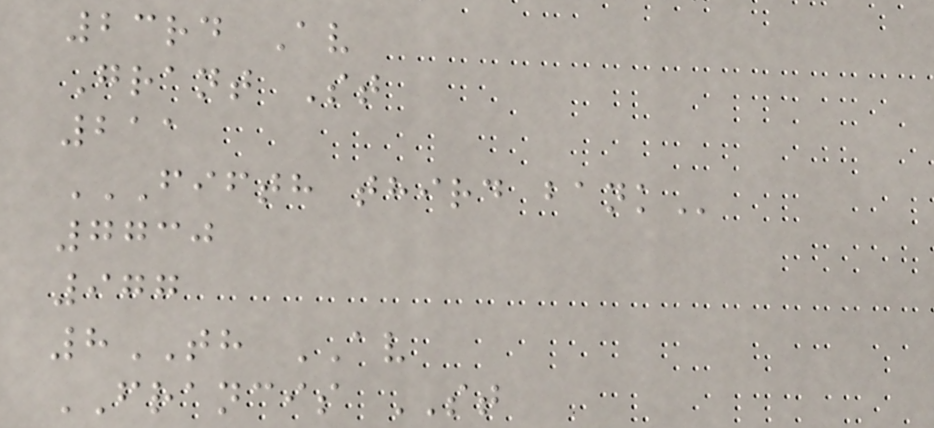23rd Av
Grant St
211
FIFTH THIRD BANK
7730
977
8TH AV
FRANCIS ST
